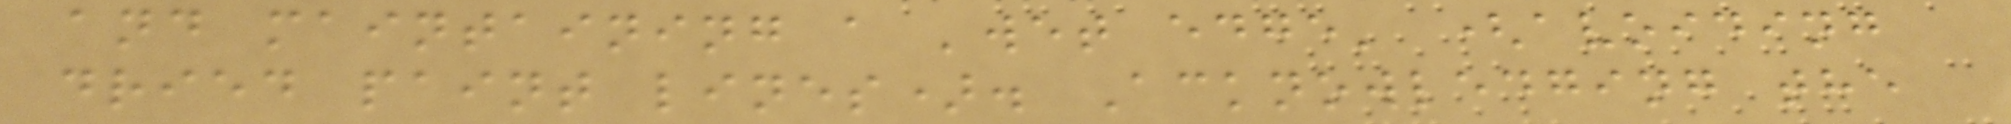and maintaining a 'wet edge' (avoiding
dried paint lines). Acknowledging the
